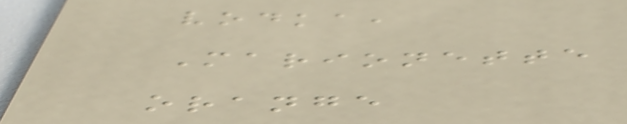vodka,
Marionette
orange
